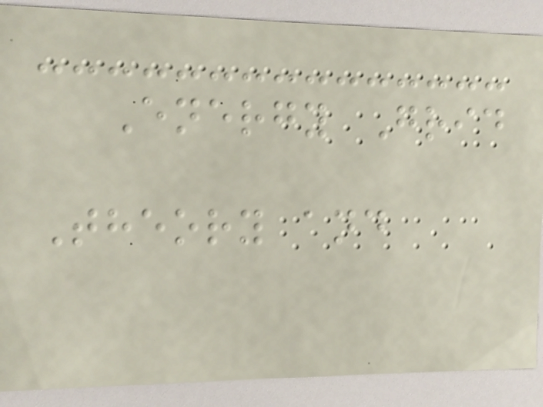Energy Grid
Theory and
